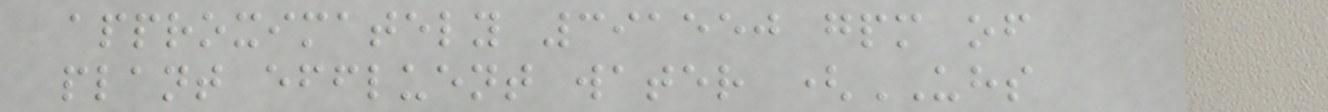approximately 391550 gpm of
plant effluent water (UHS
